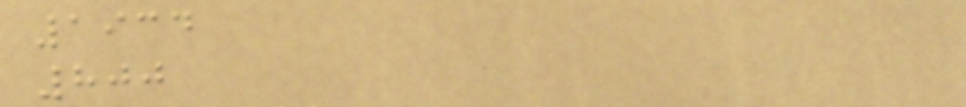1934
800
